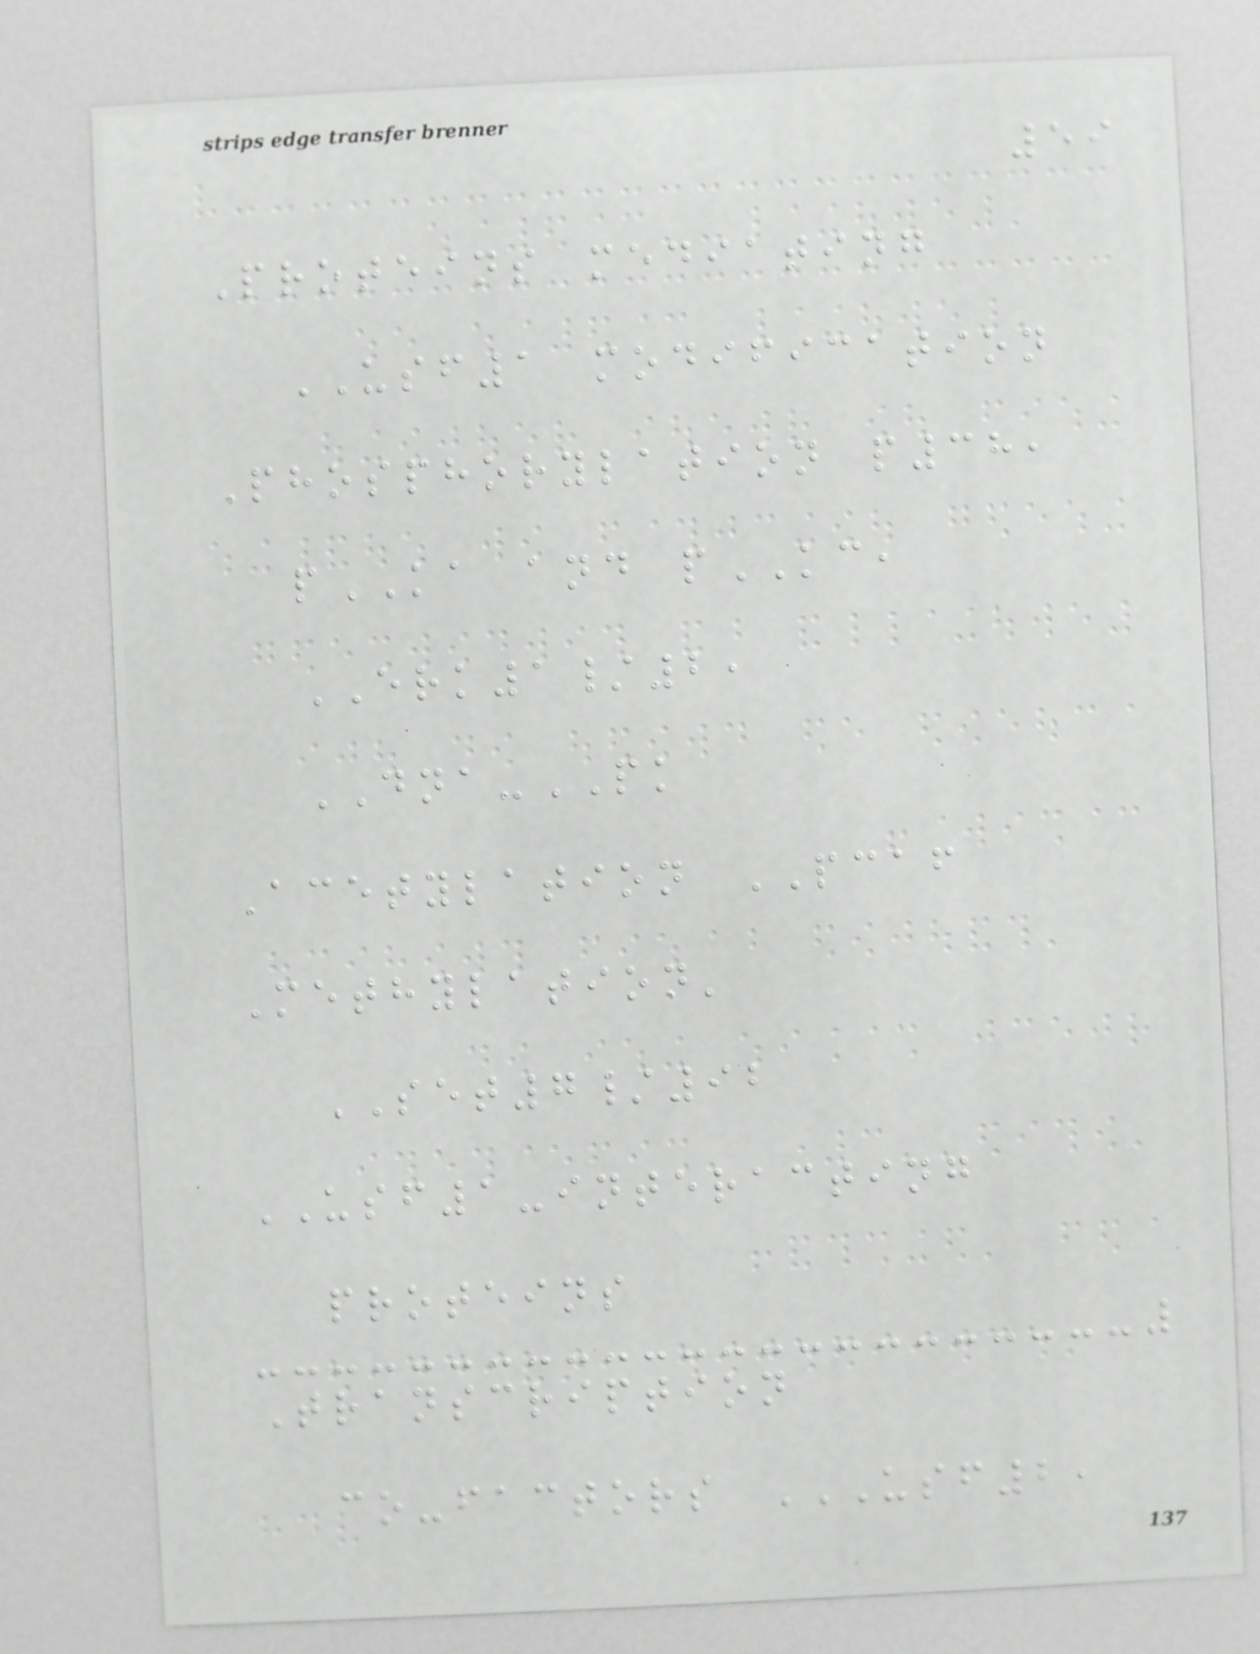59
Proteins mediating
USF1 modification
Phosphorylation p38,
pKA and pKC,
ERK1/2,
DNA-PK
Acetylation PCAF
Methylation'
SET7/92
USF1-interacting
proteins
Transcription
co-factors USF2,
